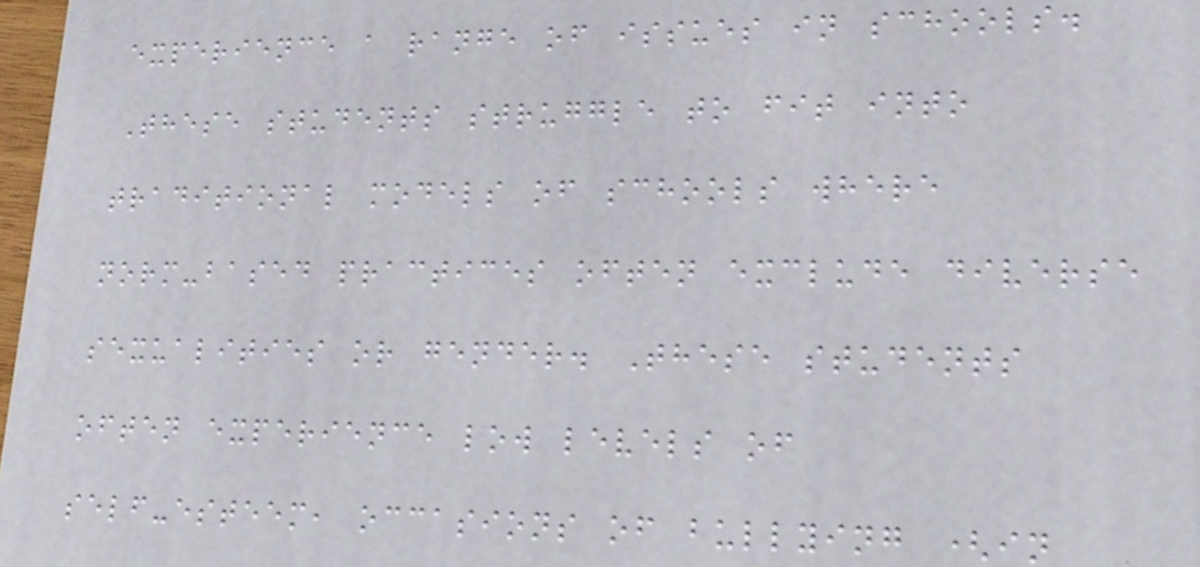experience a range of issues in schools.
These students struggle to fit into
traditional models of schools where
norm-based practices often exclude diverse
sexualities or gender. These students
often experience low levels of
self-esteem, occasions of bullying (in
